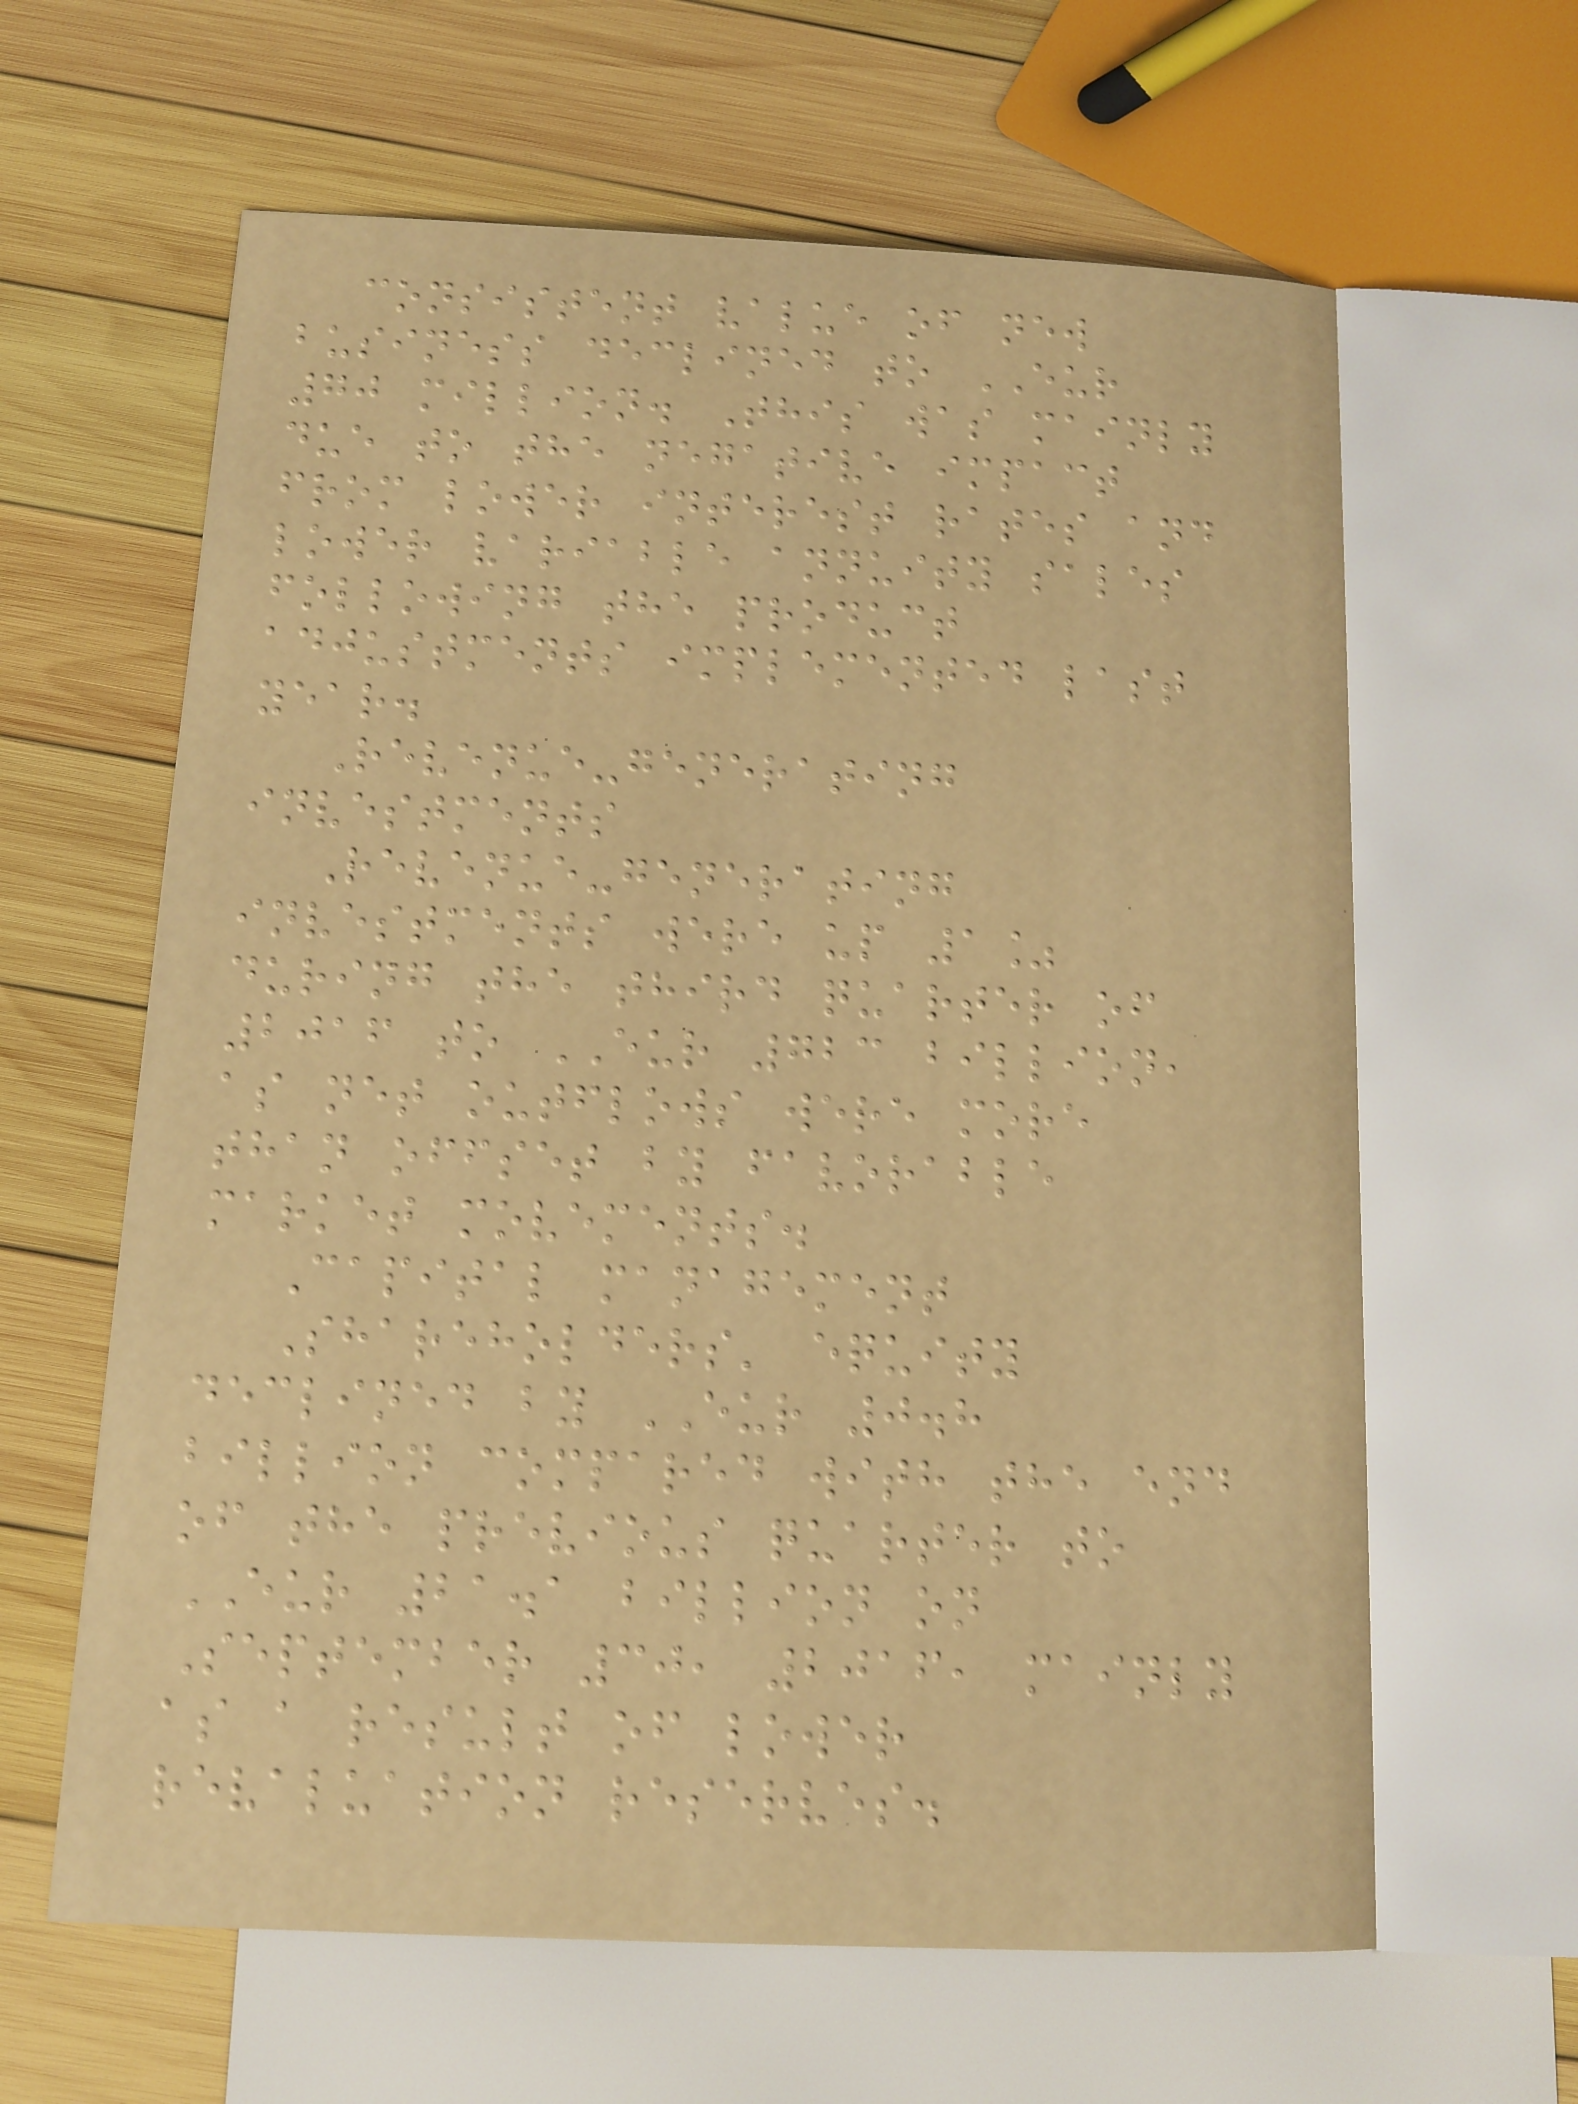consistent value of new
business declined to EUR
70 million. This was mainly
due to the negative impact
from lower interest rates and
lower variable annuity sales
following the product
adjustments implemented last
year.
Revenue-generating
investments
Revenue-generating
investments were up 1%
during the third quarter of
2016 to EUR 723 billion,
as net outflows were more
than offset by favorable
market movements.
Capital management
Shareholders' equity
declined by EUR 0.8
billion compared with the end
of the previous quarter to
EUR 21.1 billion on
September 30, 2016, mainly
as a result of lower
revaluation reserves.
